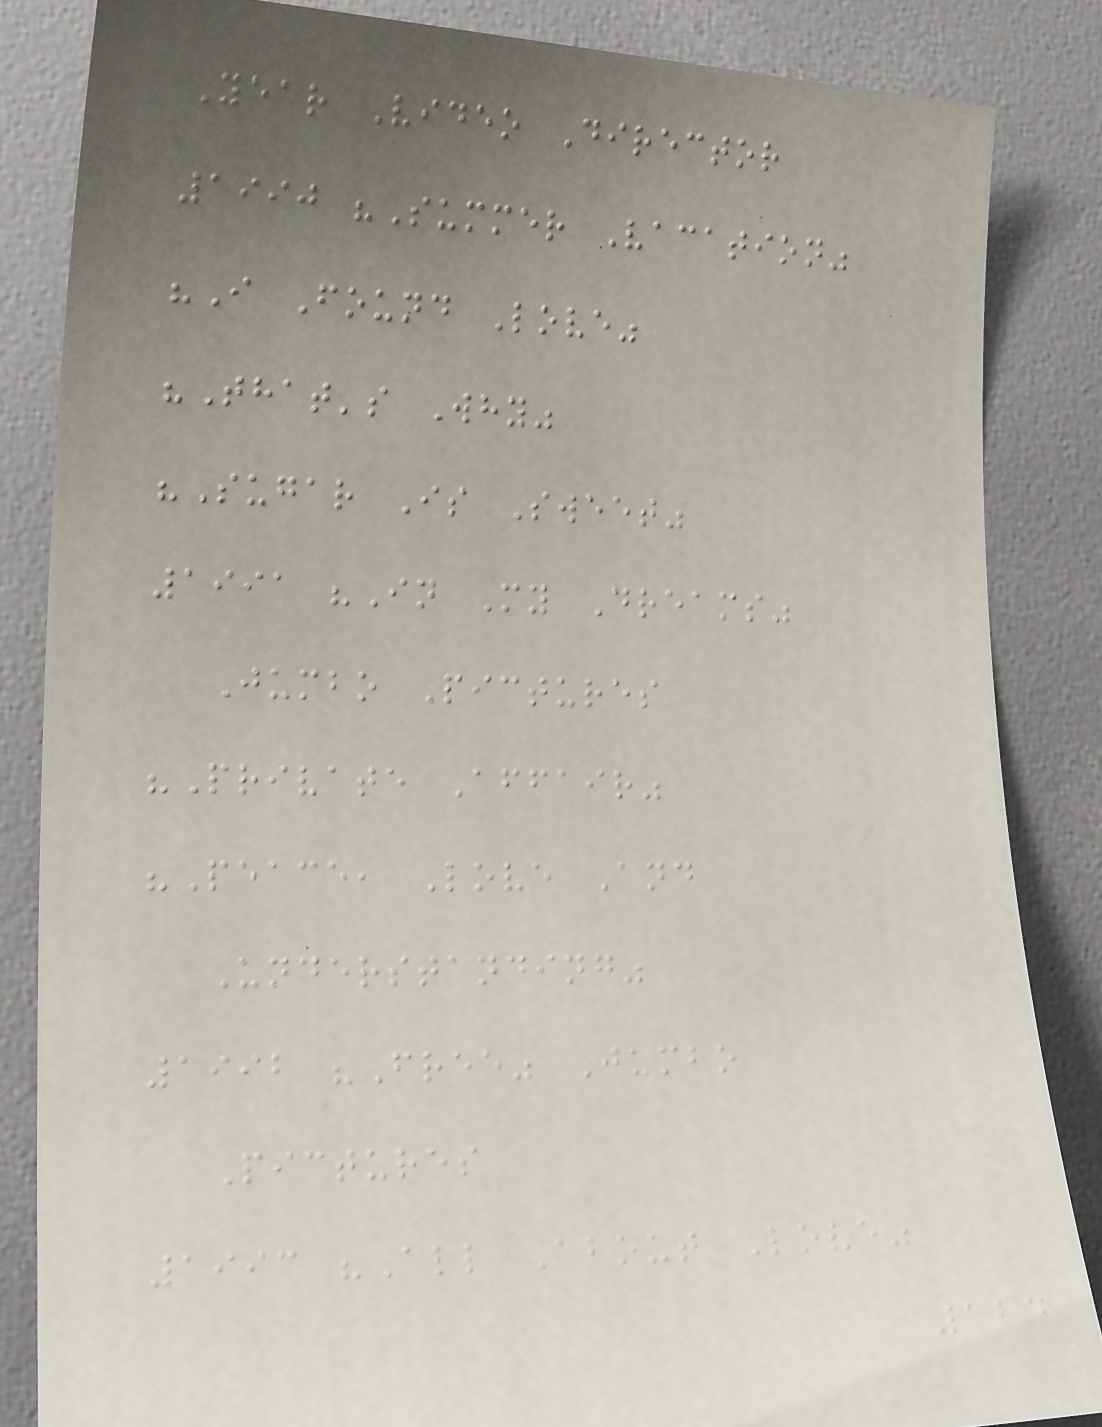Year Video Director
1990 "Summer Vacation"
"I Found Love"
"That's Why"
"Sugar Is Sweet"
1991 "In My Dreams"
Jumbo Pictures
"Private Affair"
"Peace, Love And
Understanding"
1992 "Free" Jumbo
Pictures
1993 "All About Love"
124
